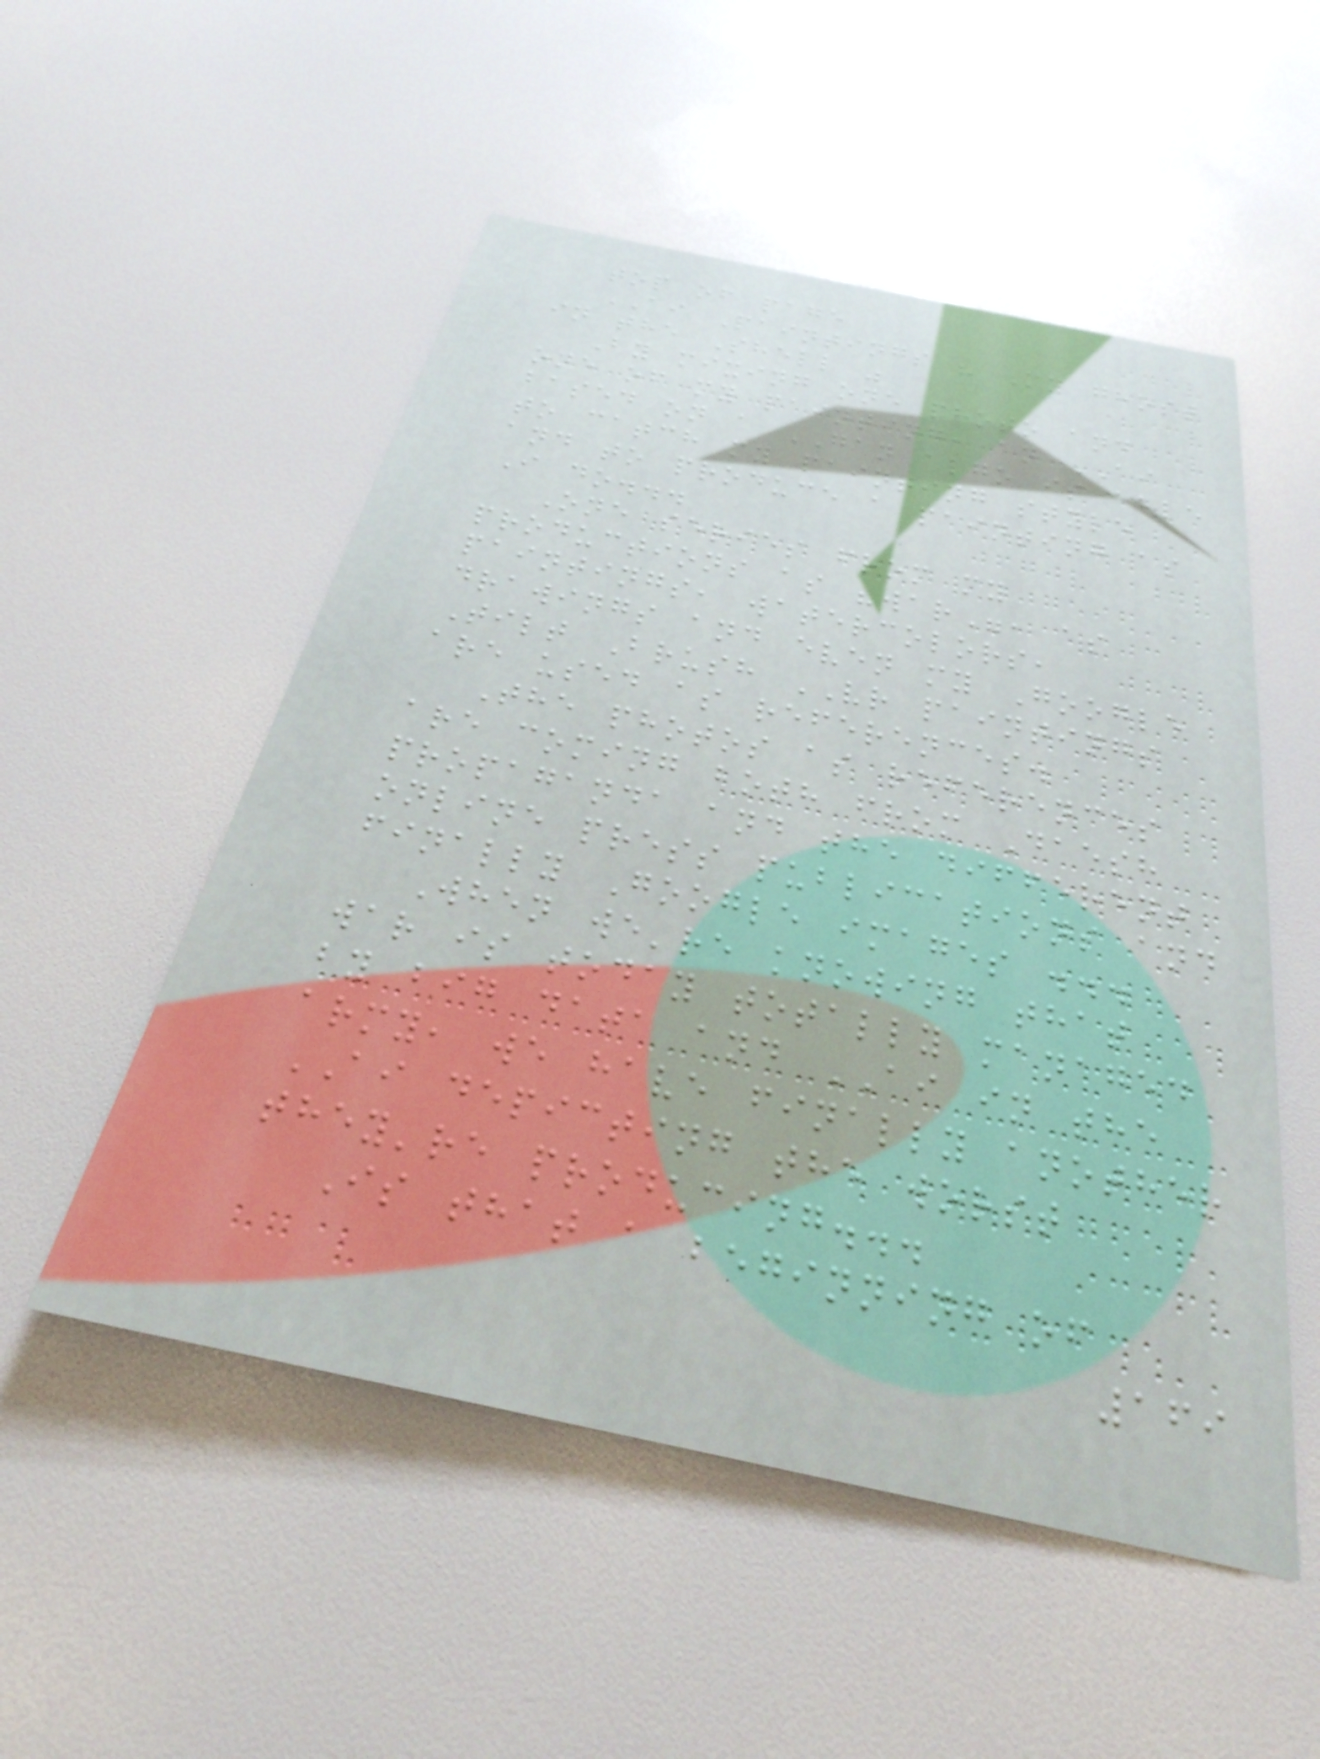top of page
AI Paintings " My ghost
in the Shell "
By mixing one photo and
one of my painting, an AI
based on a GAN algo is able
to catch my painting style
and to produce a painting as
I do...
One series from my
productions as "war", as
paintings, watercolors,
drawings and even my Google
Tilt Brush VR paintings
are used as references.
The photos as references
are coming both from Daesh
propaganda and the different
online press publications and
finally Google images ...
When we're knowing that
war is today totally managed
by big data and AI in the
army, we have finally another
AI depicting the worst
they're producing...
Is that a beginning of
169
